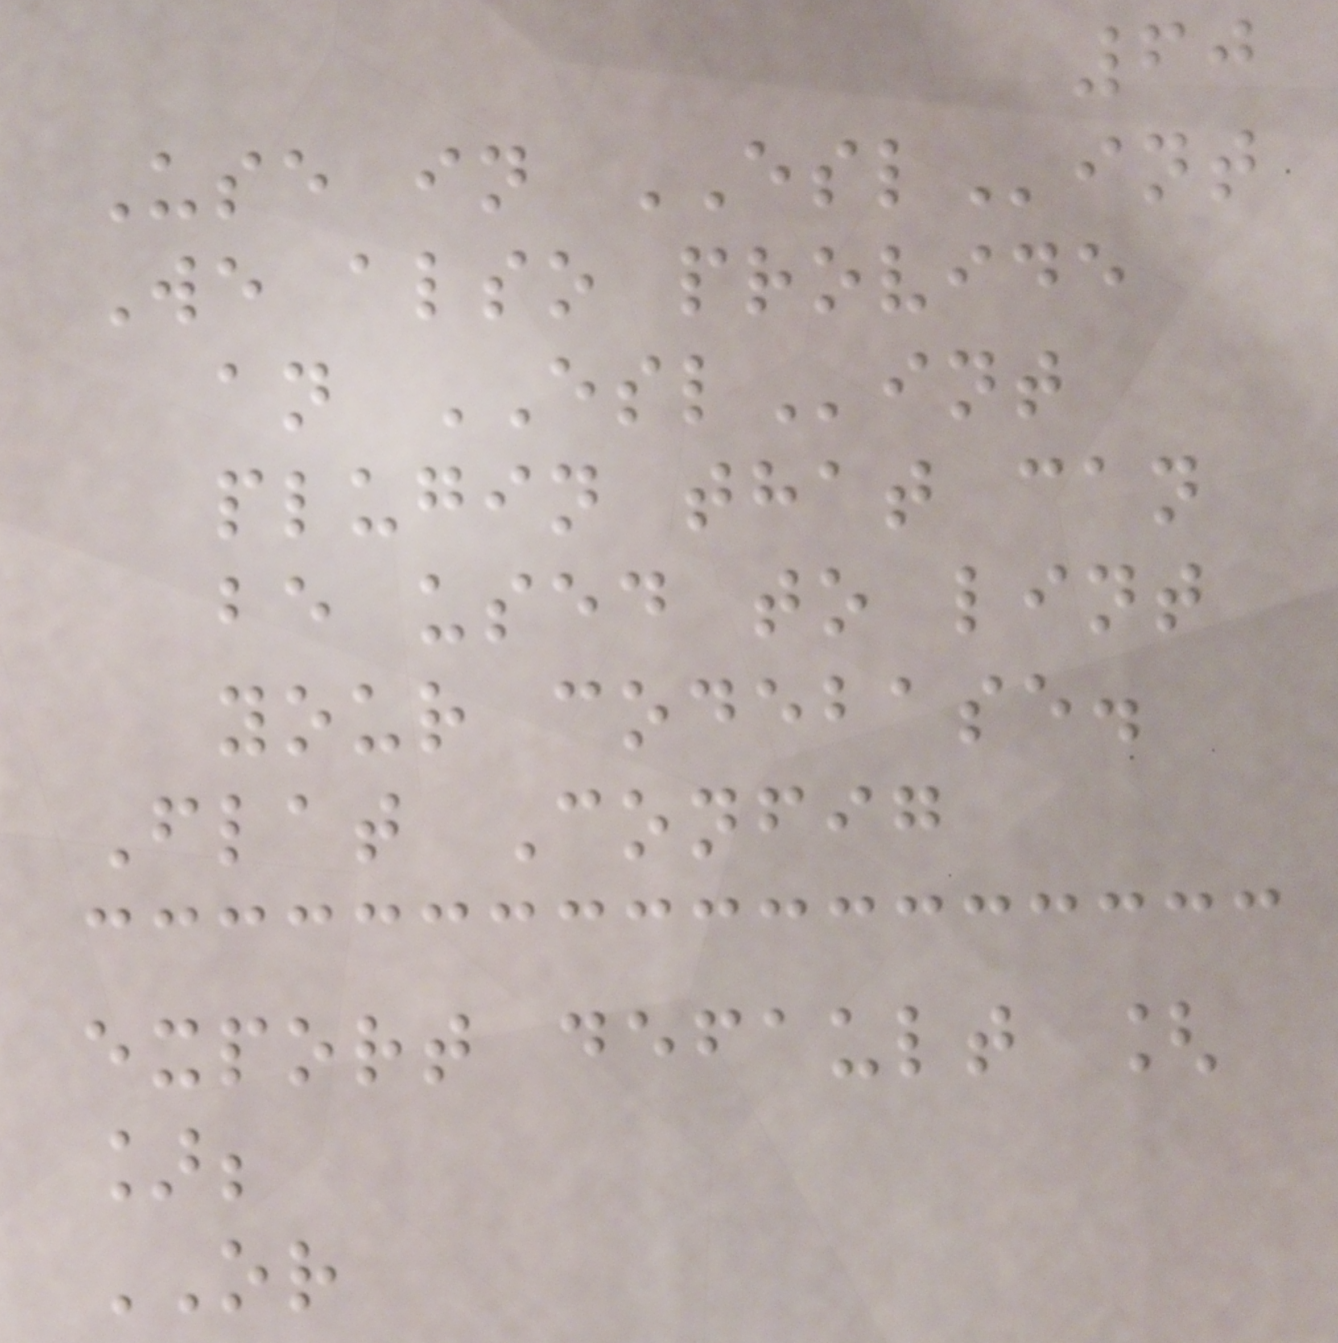60
Use in ESLint
We also provide
an ESLint
plugin that can
be used to lint
your codebase.
Flat Config
export default [
];
OR
